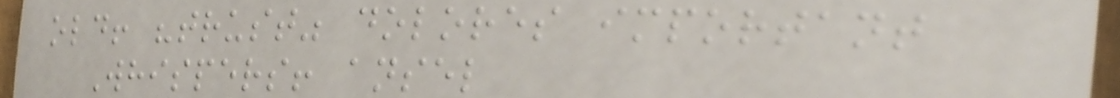old! "trust" dolores important
Whispers! ansel
